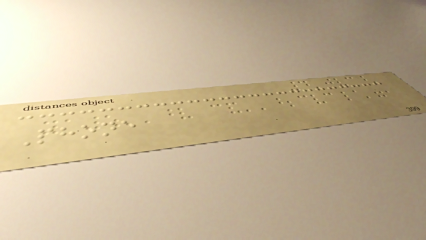Phone
